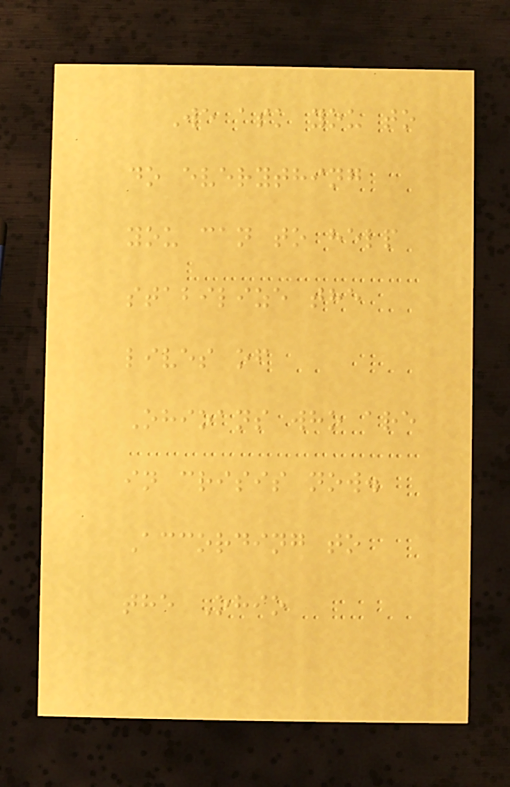We ask you to
do everything
you can to help
stabilize the
lives of
Ohioans who are
in crisis now.
According to
the Ohio
